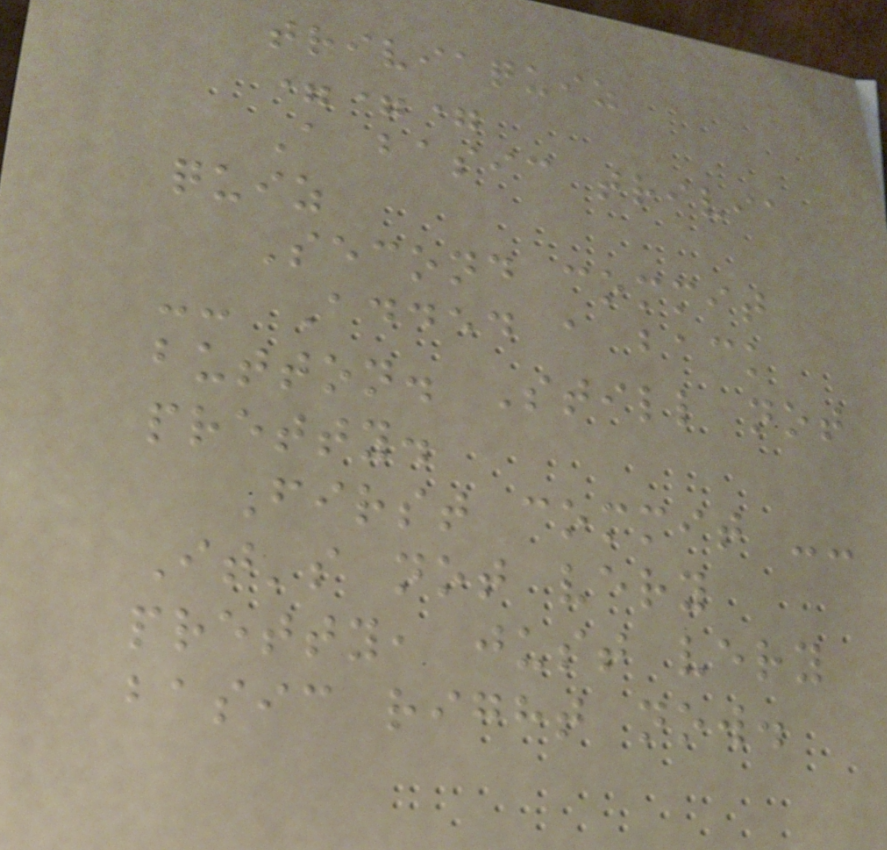triviaquiz
===
A basic trivia
quiz
Second commit
-- Added a back
button. Still not
pretty.
First commit --
It's not very
pretty, just very
basic right now.
